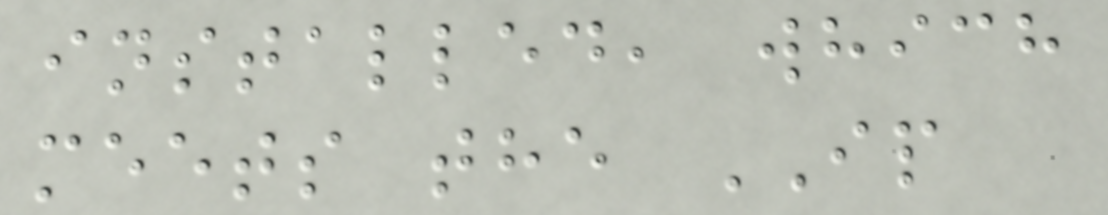installed, which
meets the IP
